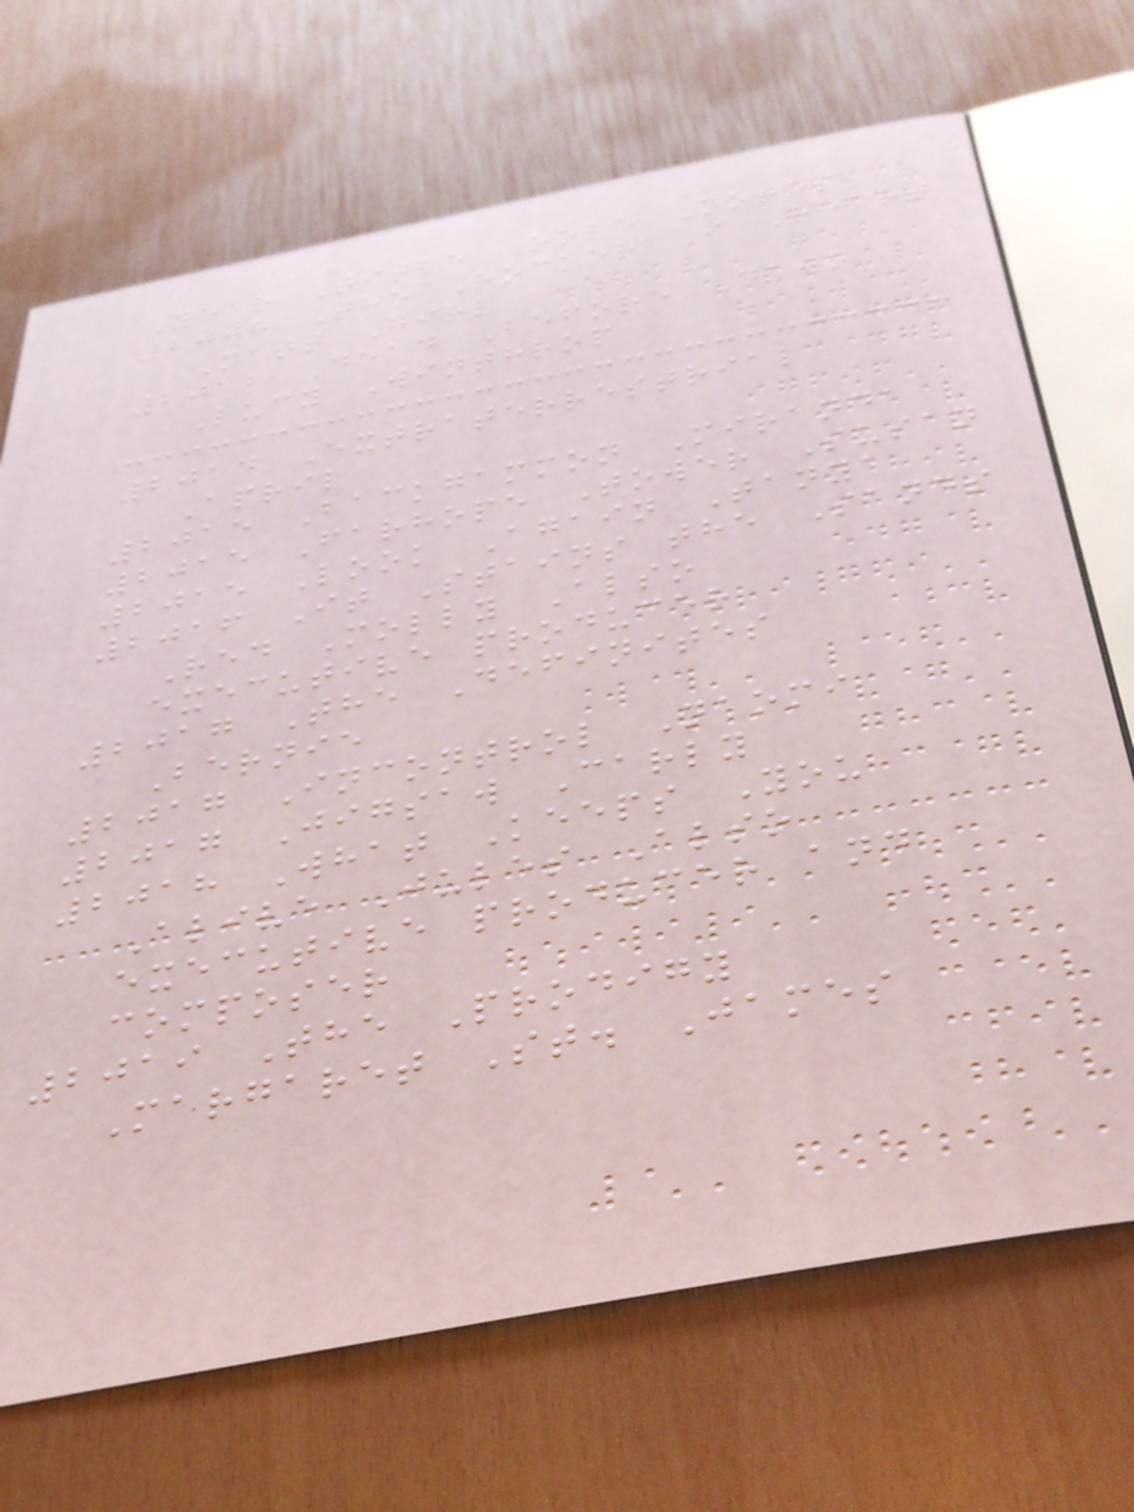Year Title Role Notes
2008 The Rocker I Heart
Matt Girl
2012 Dead Before Dawn
Lucy Winthrop
2014 Extraterrestrial
April
2015 Backgammon Miranda
2015 Farhope Tower Susan
2015 Look Again Tanya
2016 It Stains the Sands
Red Molly Also
executive producer
2017 The Definites
Bernie
2017 Incontrol Naomi
2017 Jigsaw Carly
2018 What Keeps You
Alive Jules Also
executive producer and
composer
2019 The Prodigy
Margaret St. James
